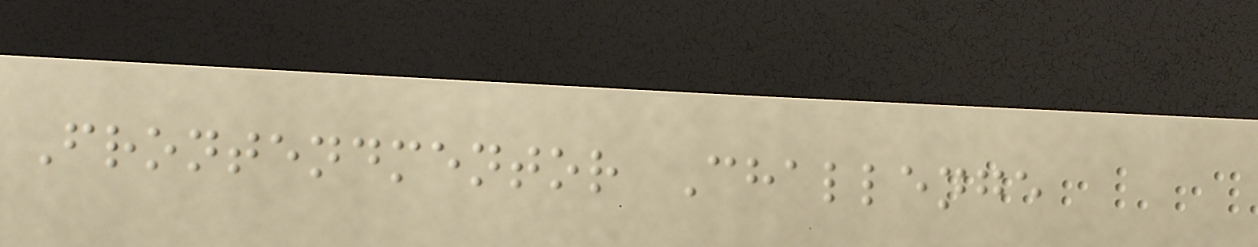Frontendmentor Challenge
